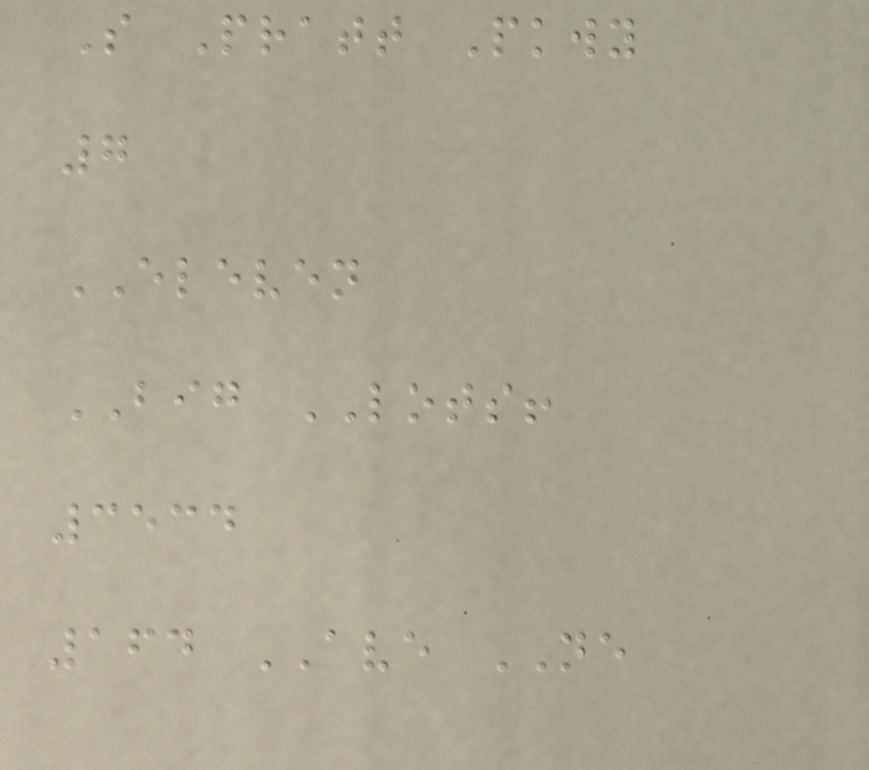S Pratt Pkwy
7
ELEVEN
BIG LOTS!
3534
164 AVE NE
